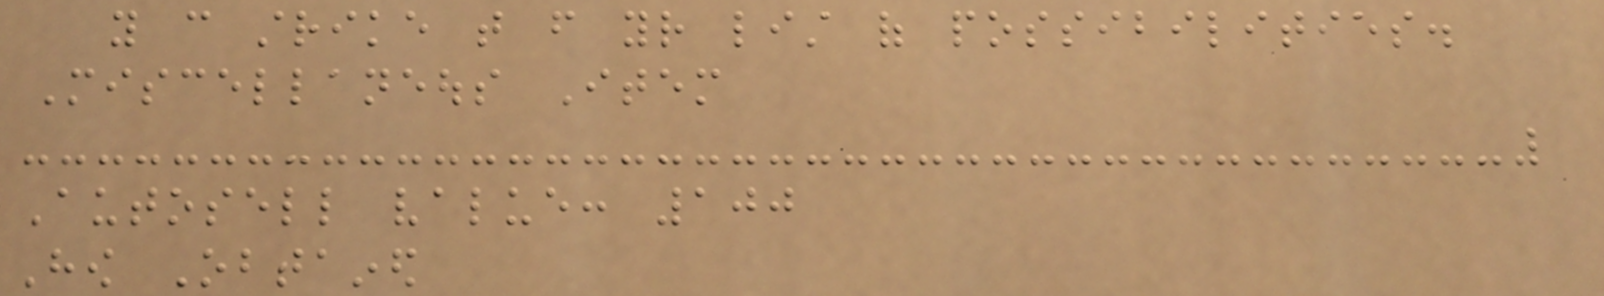you can strike that from your list of possibilities.
Miscellaneous Item
Autosell value: 100
How Obtained
